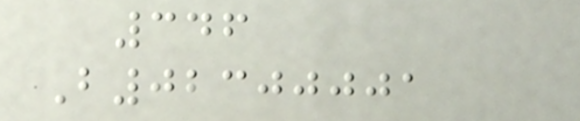346
B02300001
